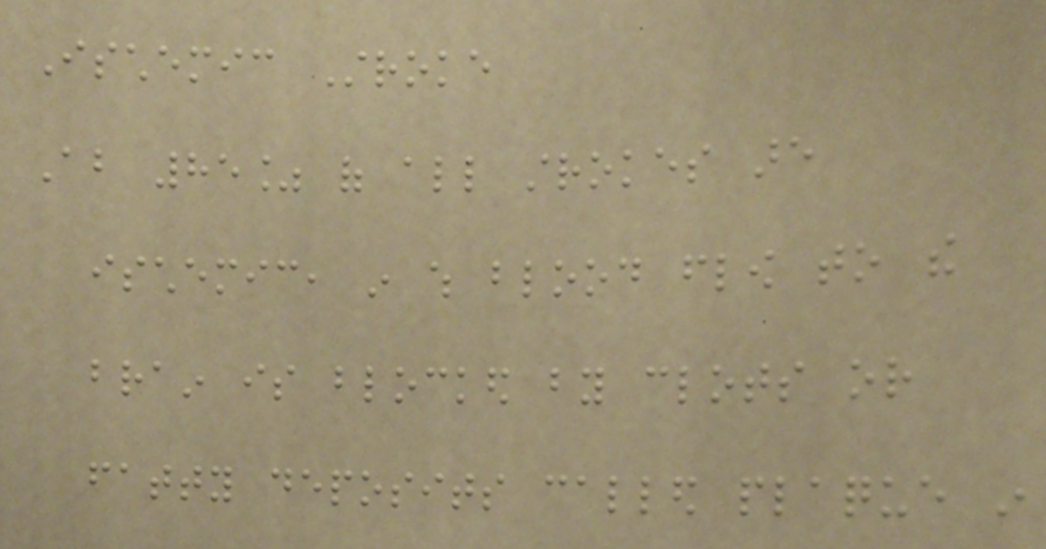Ischemic Stroke
About 85% of all strokes are
ischemic, in which blood flow to the
brain is blocked by clots or
fatty deposits called plaque in
